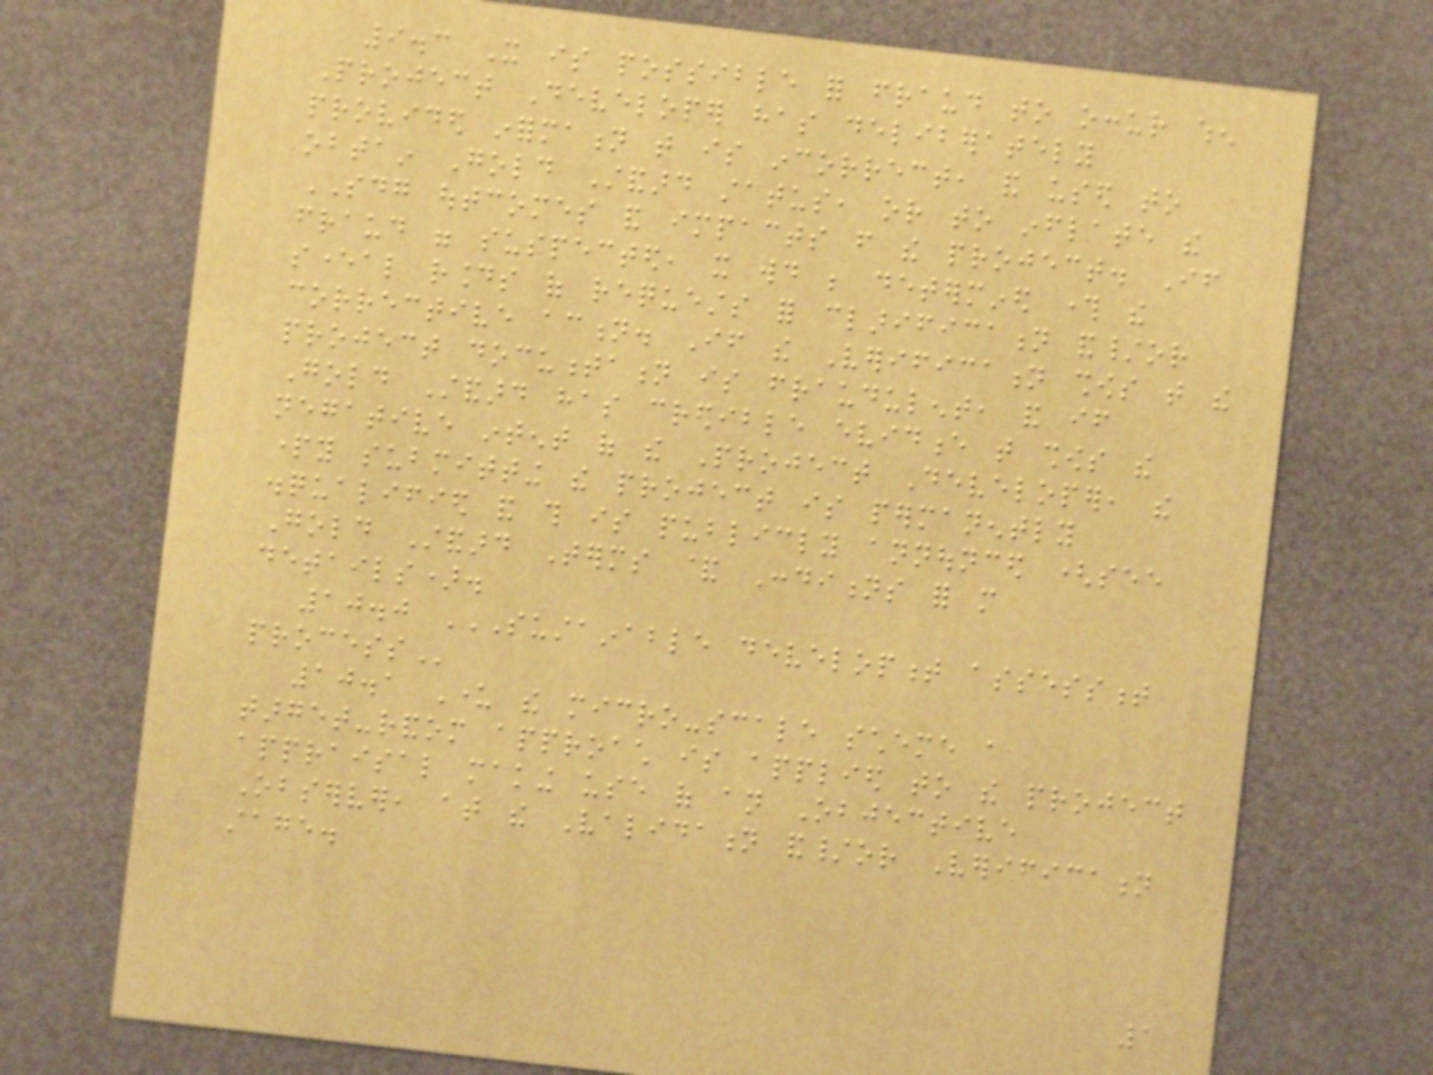9.3 It is possible for fraud to occur when
Project Developer has deliberately
provided information that is incorrect, and used to
obtain Gold Standard status, or to inflate the
SDG outcomes and impacts from the project. If
fraud were suspected, it would be determined through the
several rounds of requests for clarification and/or
corrective action. If the Verification shows that the
project documentation is fraudulent, and if
Gold Standard has credible evidence that shows the
negative intent of the Project Developer, the
party submitting the project is permanently
disqualified and this is publicly announced (see
Gold Standard Terms & Conditions for more
details).
10.0 SUSTAINABLE DEVELOPMENT ASSESSMENT
PROCESS
10.1 Under the micro-scale scheme a
target-random approach is applied to the project
appraisal making use of an Objective
Observer, at the Validation and/or Verification
stage.
1
